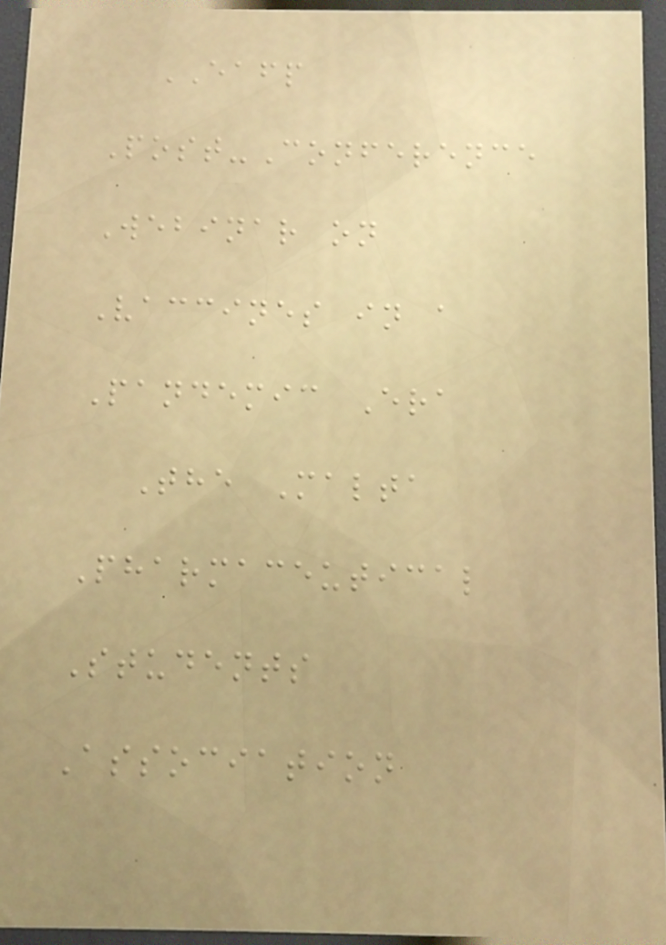EAFP
Post-Conference
Webinar on
Vaccines in a
Pandemic Era
The Malta
Pharmaceutical
Students
Association
